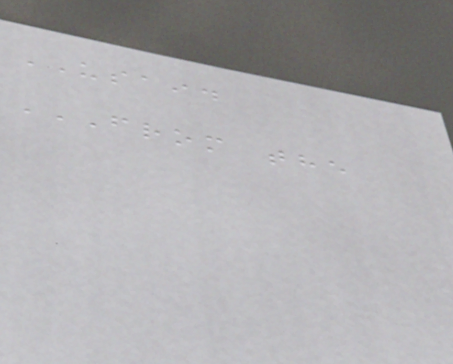USAID
FROM THE
